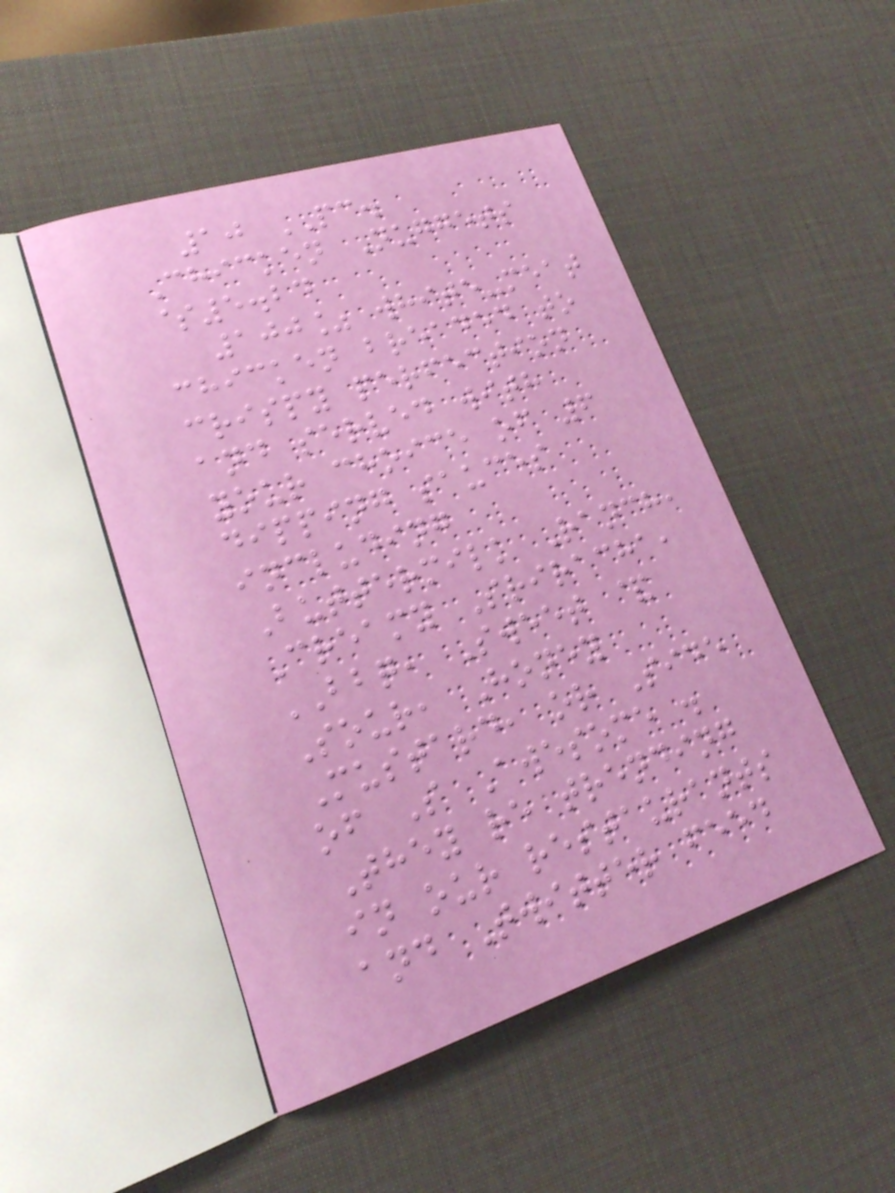10 PC.
Chicken Nuggets
$5.24
100% white-meat
chicken breaded to
crispy perfection
and served with
your choice of 6
dipping sauces
including
Buttermilk Ranch,
Creamy Sriracha,
BBQ, Sweet &
Sour, Honey
Mustard, or Side
of S Awesome .
They re trending
in our restaurants
and Twitter feed
